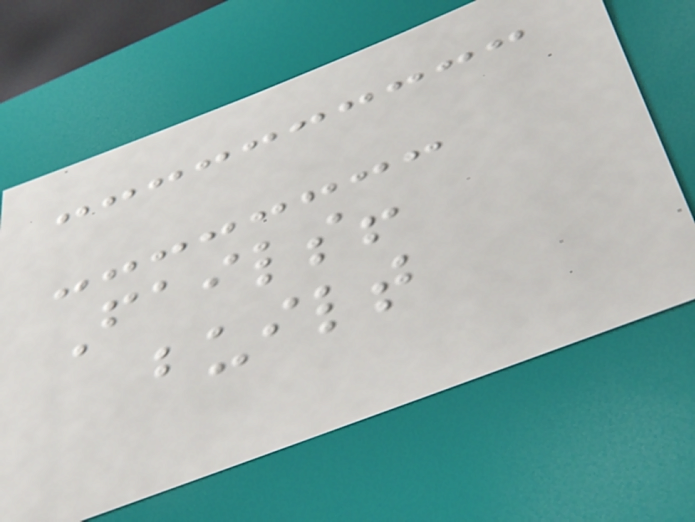Fails!
built
